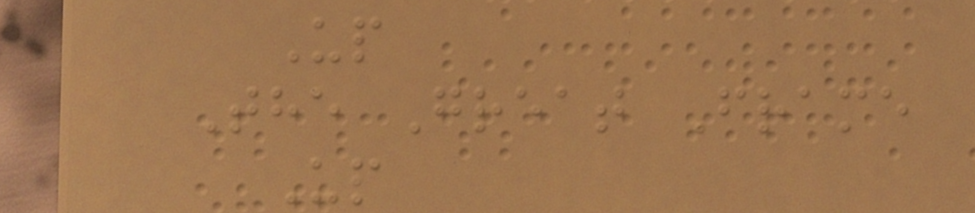Up
The Great Frame
Up
